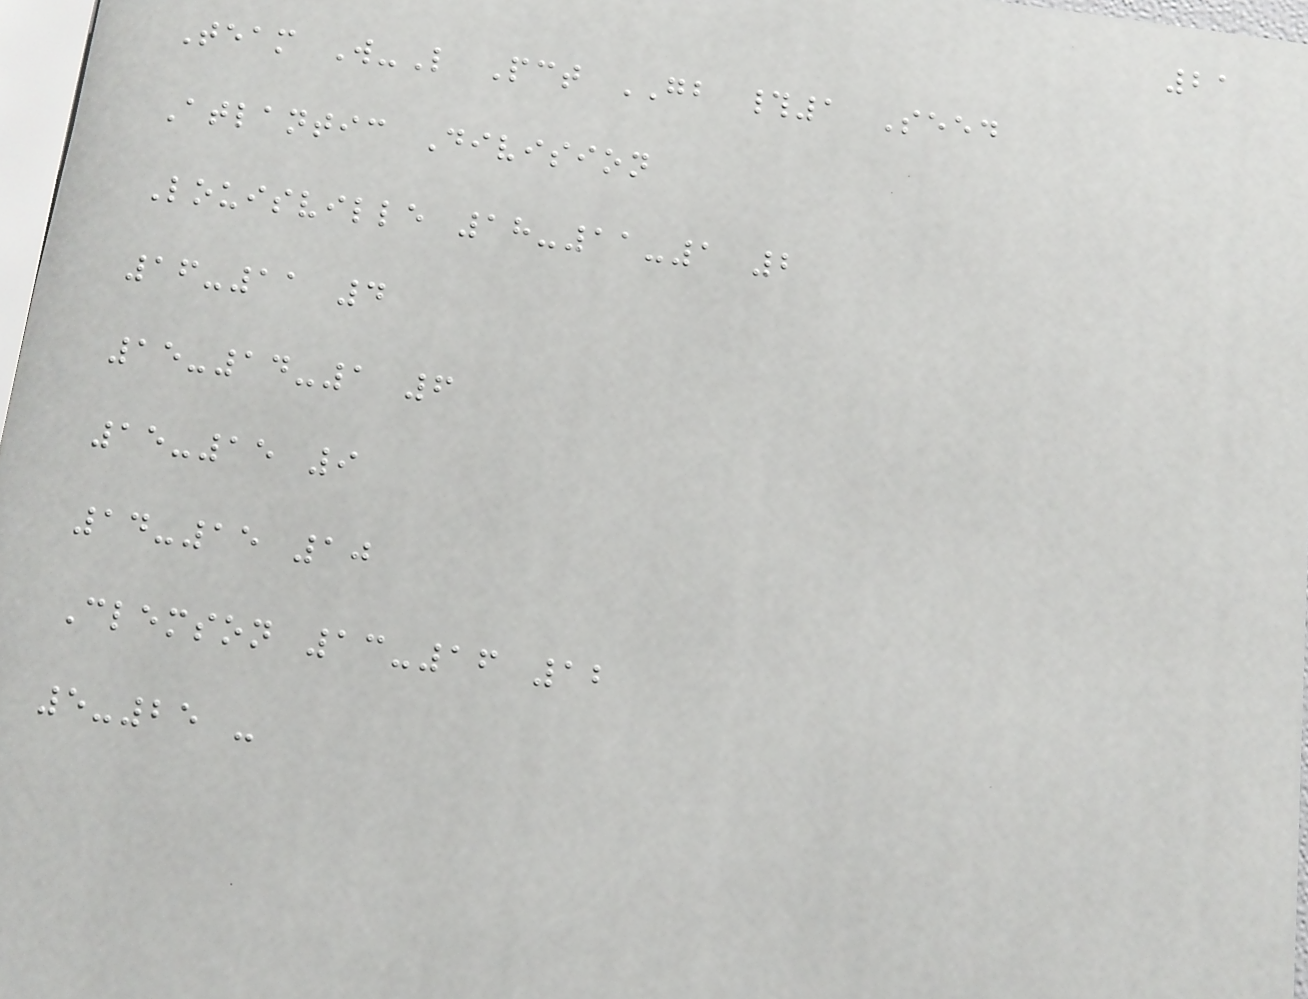21
Team W-L Pct GB #1 Seed
Atlantic Division
Louisville 18-11-1 2
16-11 4
15-14-1 6
15-15 9
14-15 10
Clemson 13-16 12
5-25 -
